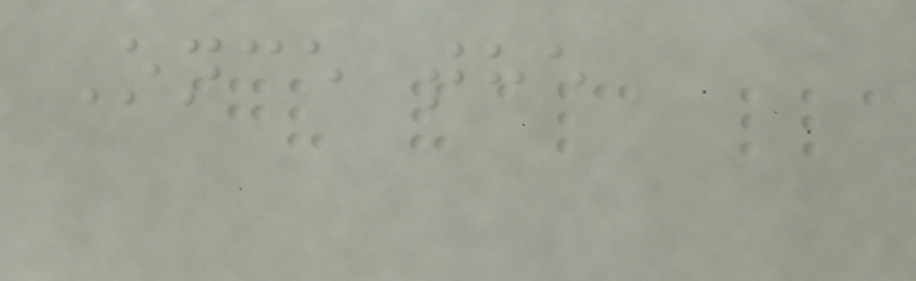Once the
